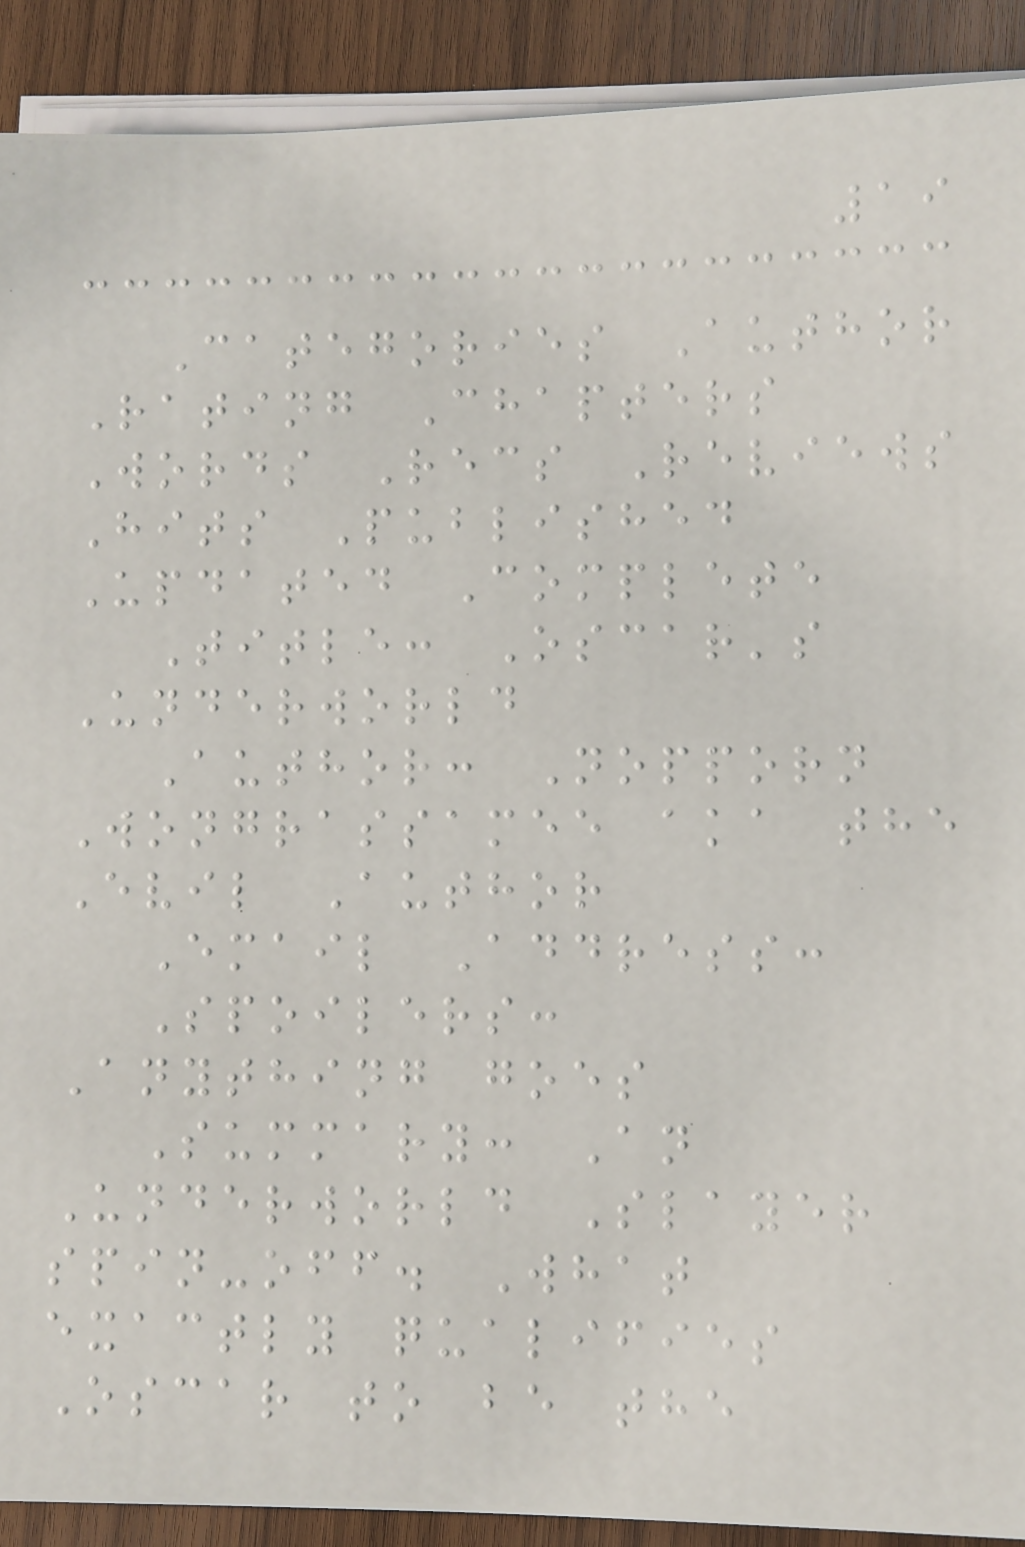19
Categories Author
Rating Chapters
Words Recs Reviews
Hits Published
Updated Complete
Title: Oscar's
Underworld
Author: Nopporn
Wongrassamee aka the
Evil Author
Email Address:
Spoilers:
Anything goes
Summary: An
Underworld Slayer
spin-off. What
exactly qualifies
Oscar to be the
